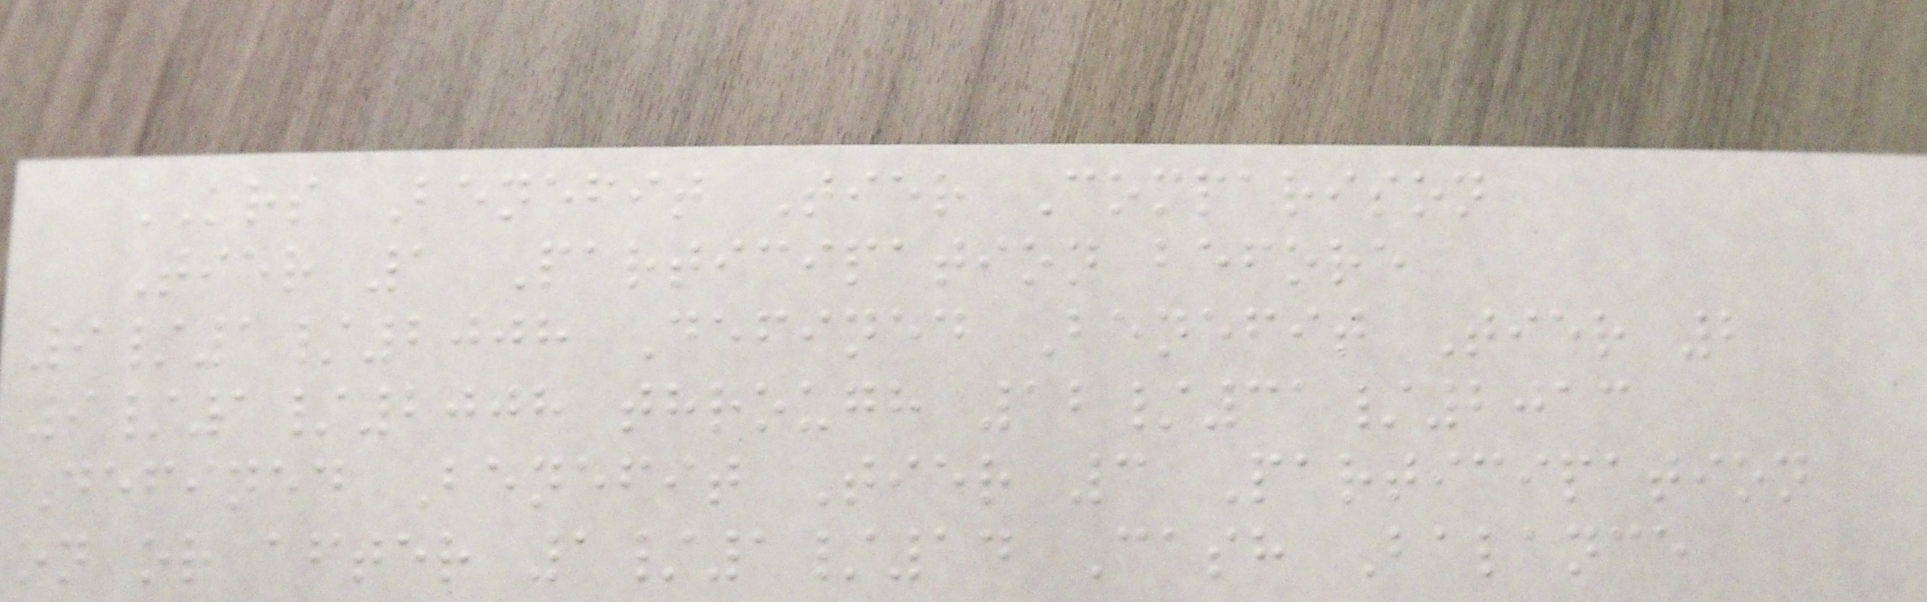KRS Benefit Tier Comparison
Tier 1 Participation before
9/1/2008 Defined Benefit Tier 2
9/1/2008 through 12/31/2013
Defined Benefit Tier 3 Participation
on or after 1/1/14 Cash Balance
